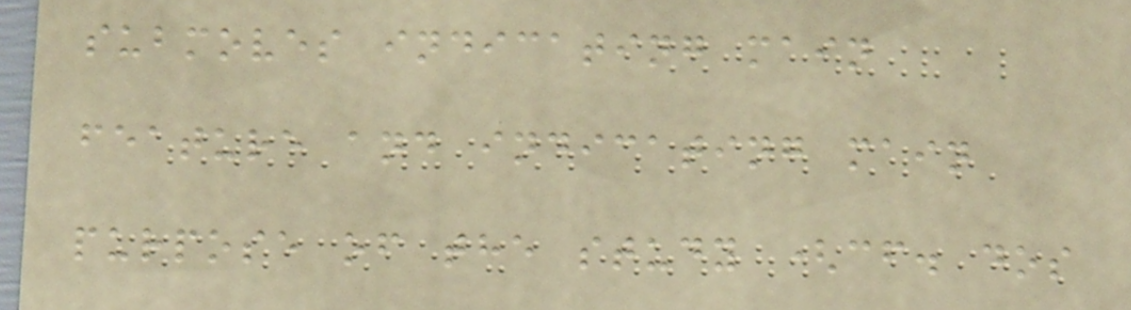submoves indicating main
feature and indicating main
purpose of the study (cf. dos
